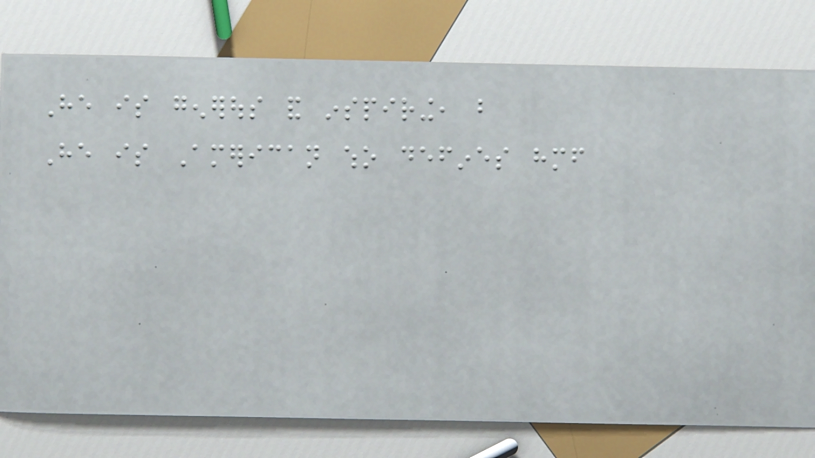He is generous and inspiring, but
He is American who defines himself
